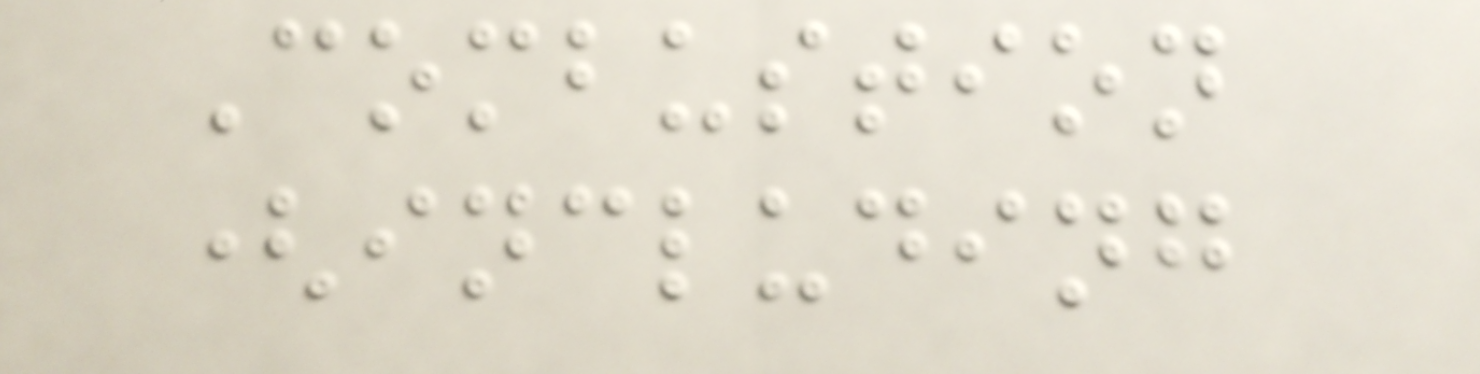Combustion
(including
